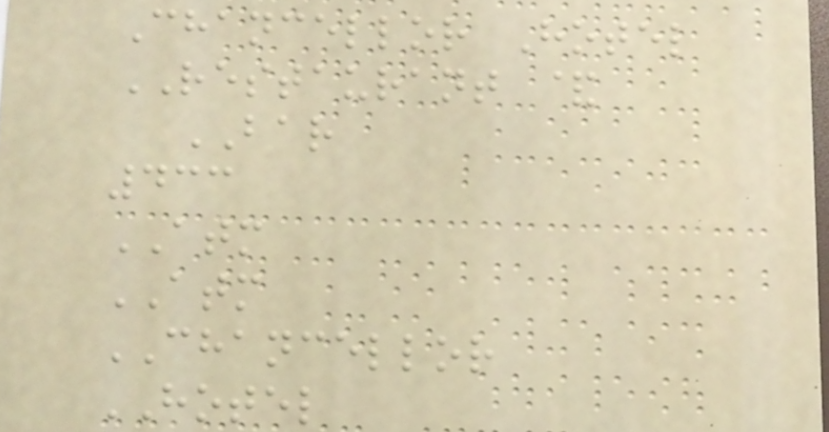Chancellor Hotel
RESTAURANT &
BAR
433
ATM
ATM
CHANCELLOR
HOTEL
